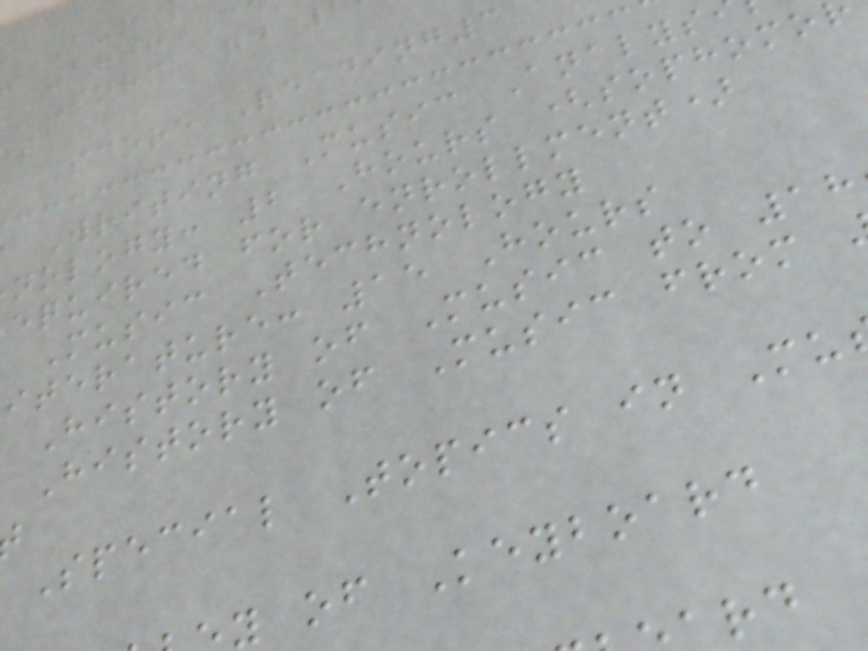Score Reading3
Writing Music Analys
nology: 2 Hours (sophomo
equired for enrollment)
Music Technology
iterature: 15 Hours
History of Music to 18
History of Music from
Special Topics in Mu
y of Keyboard
